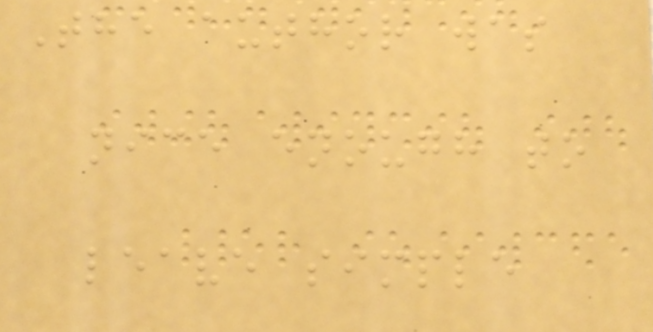The author was
nice enough to
leave simple
